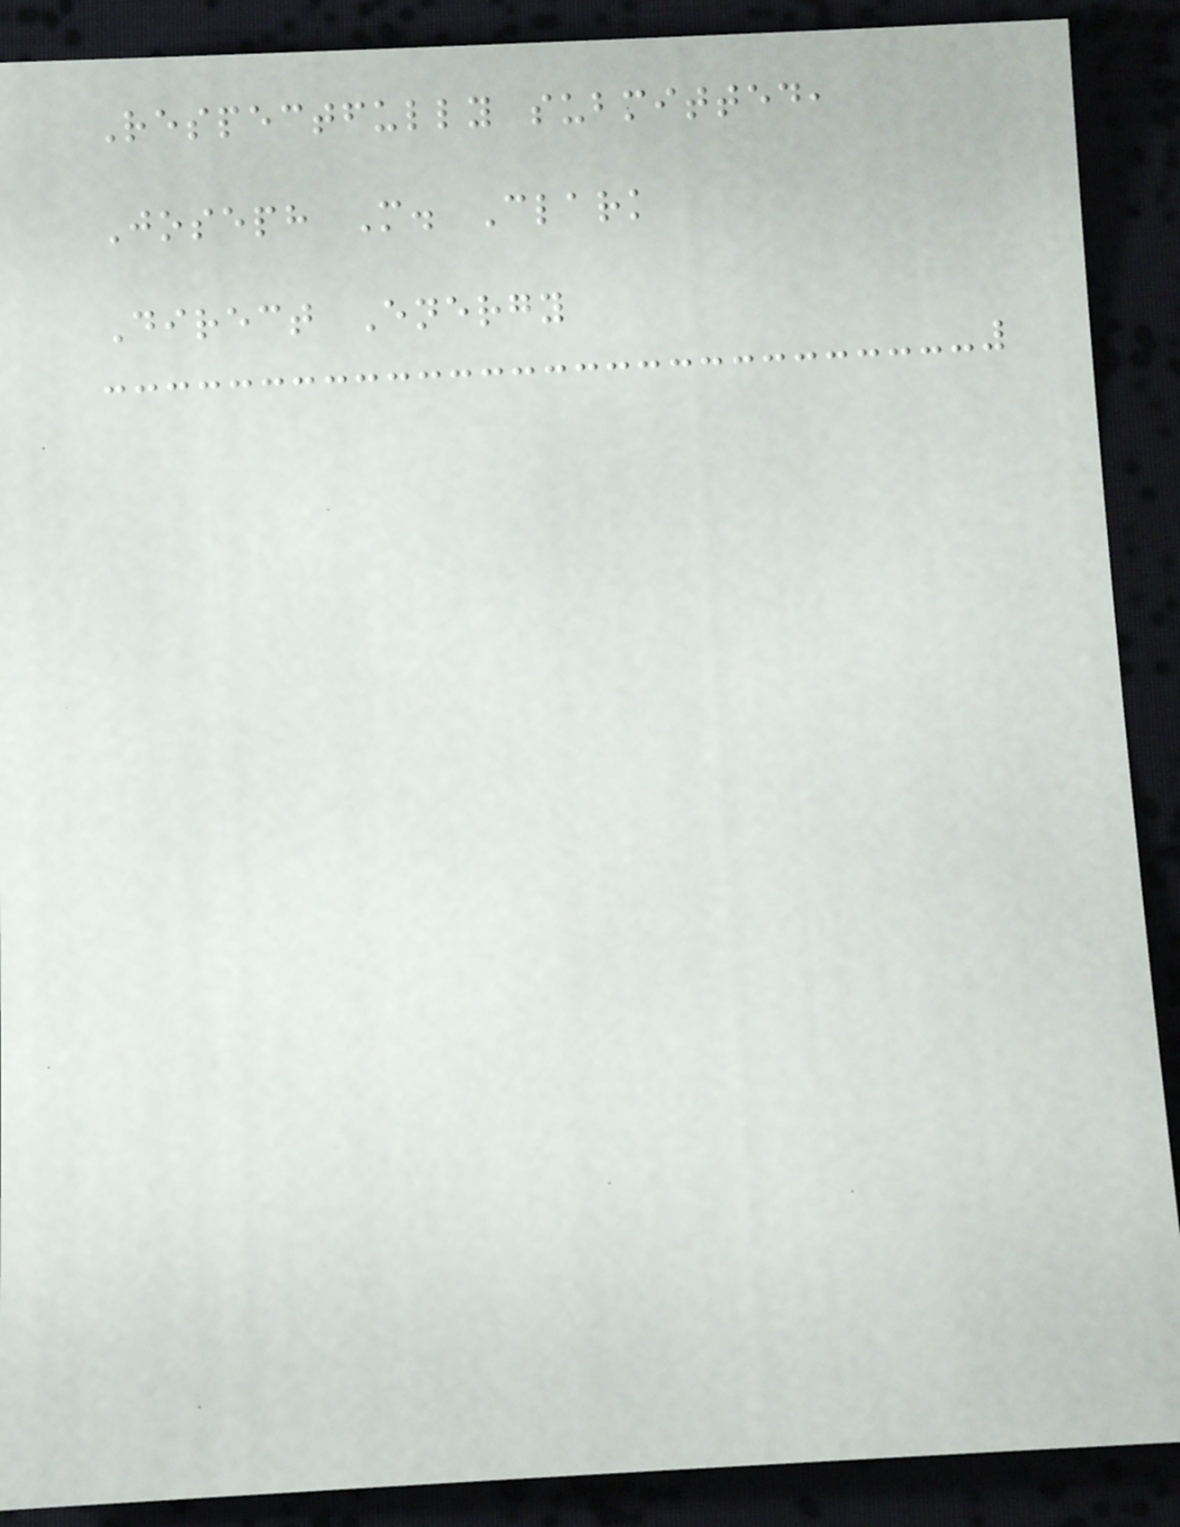Respectfully submitted,
Joseph M. Clark
Direct Energy
